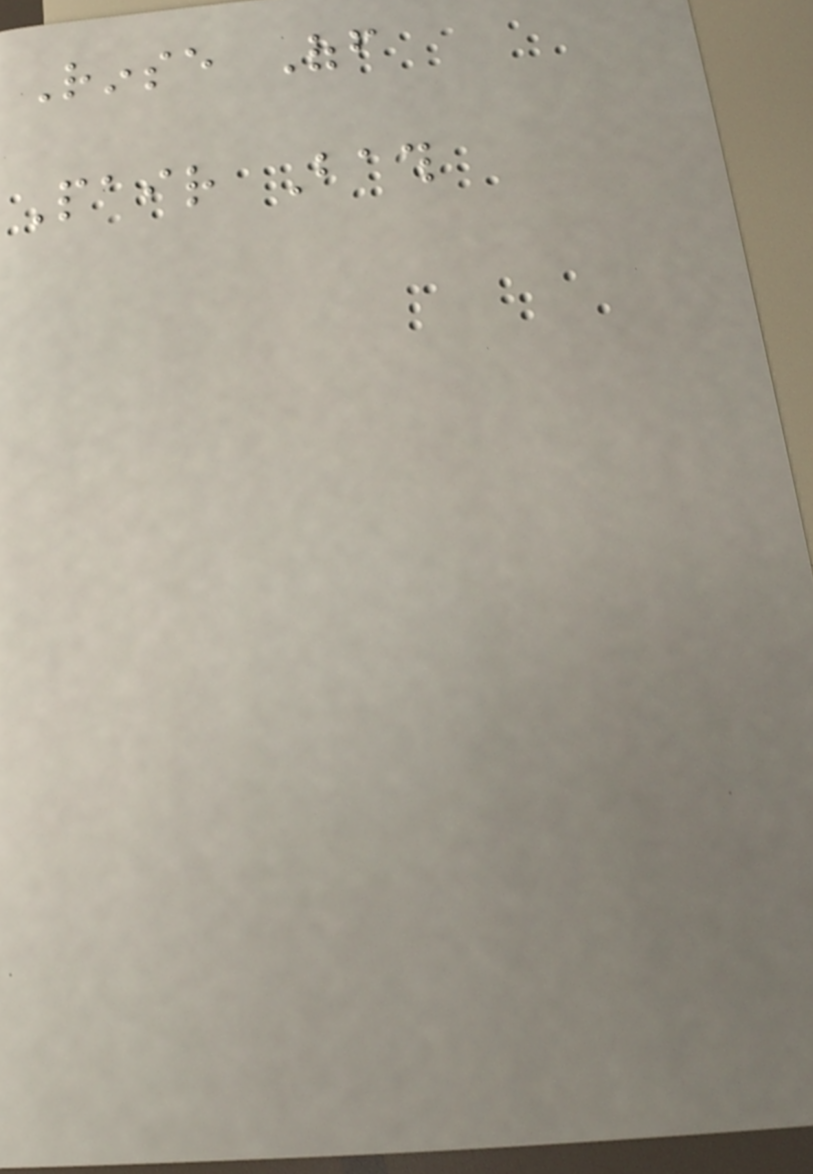Rinse Off
Pair Bath
